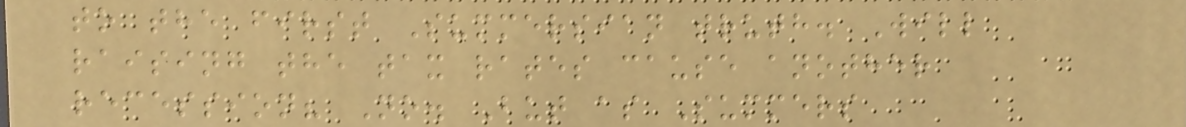to the first Summersian truth. Will
raising the tax rates cause another
recession? No. But as Summers
